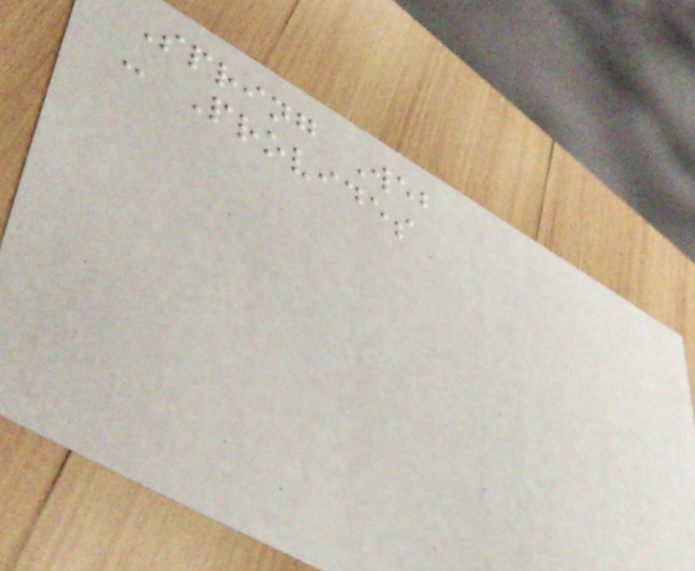Spring Web
- Provides
